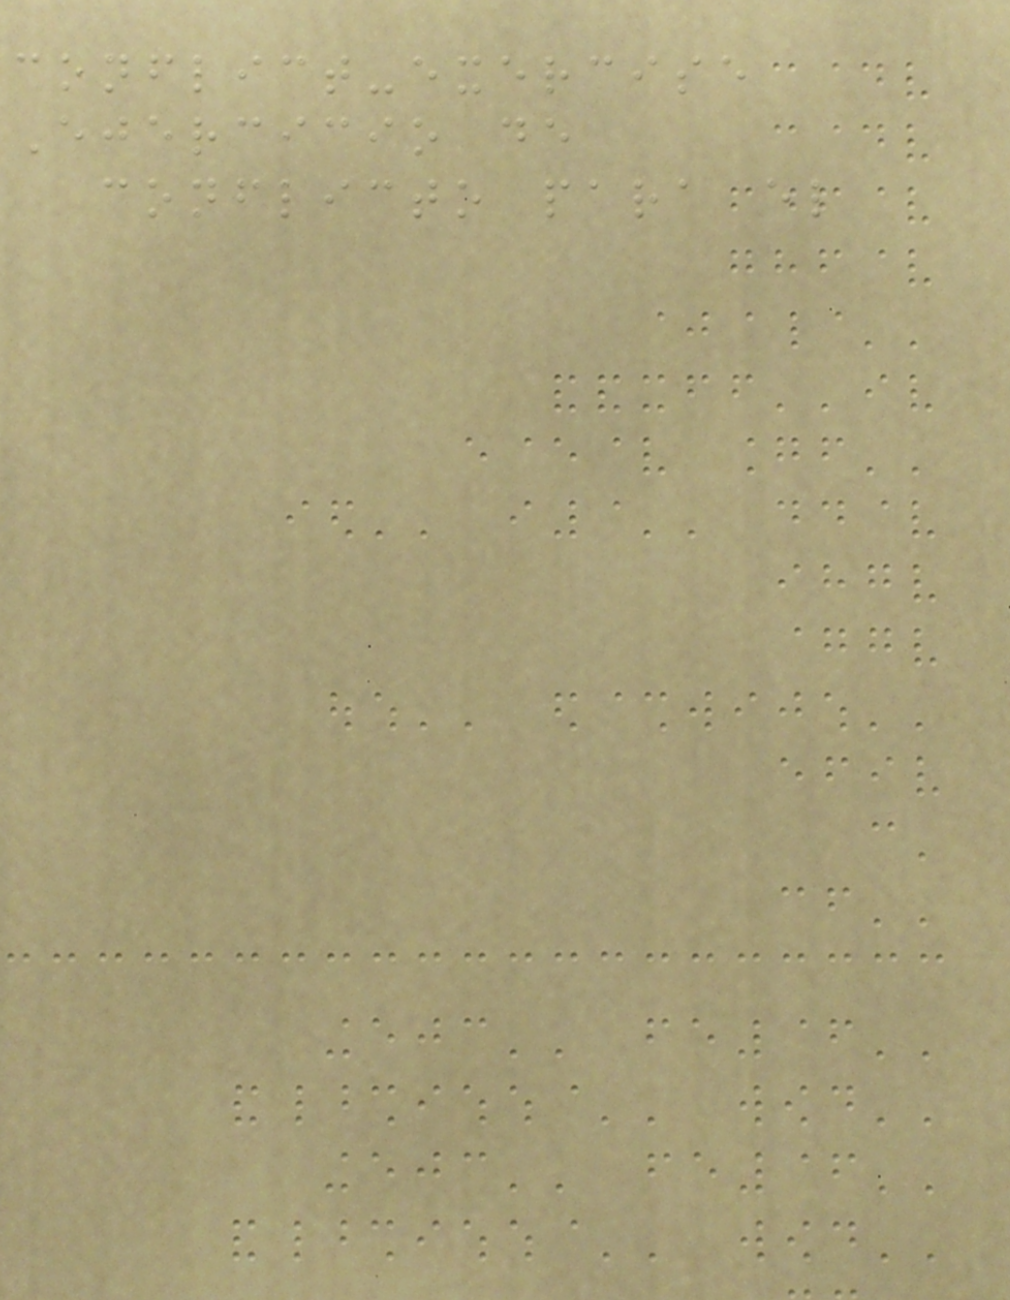conflict-exercise
Ejercicio de
conflicto para el
